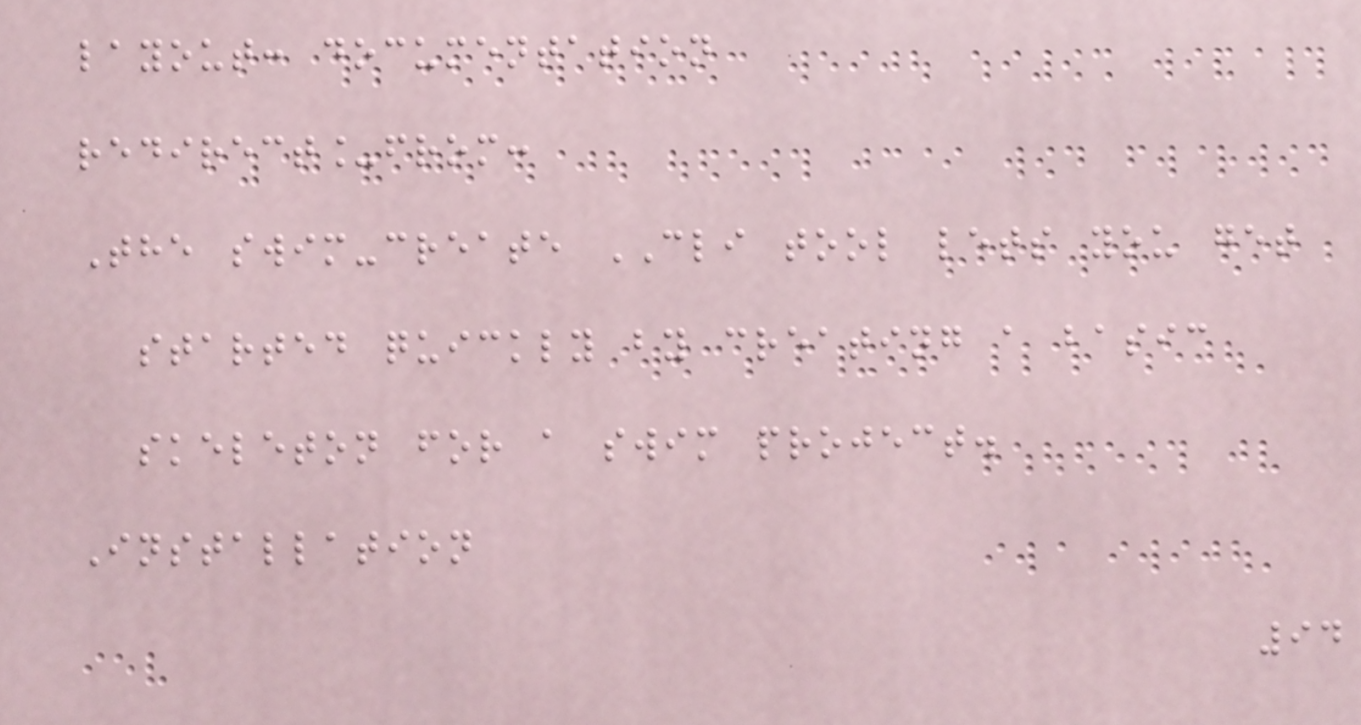layout: documentation
redirect_from:
The swim-create CLI tool lets you get
started quickly by creating a basic
skeleton for a swim project.
Installation
94
